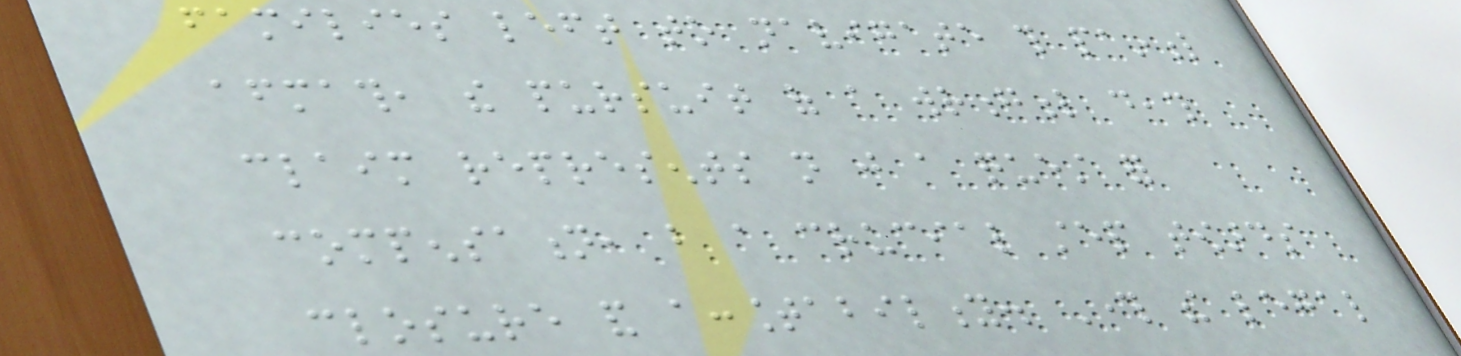families left to navigate this painful
aftermath, the pursuit of a wrongful death
claim represents not just a quest for
compensation, but a crucial step towards
closure and accountability. Through the legal
